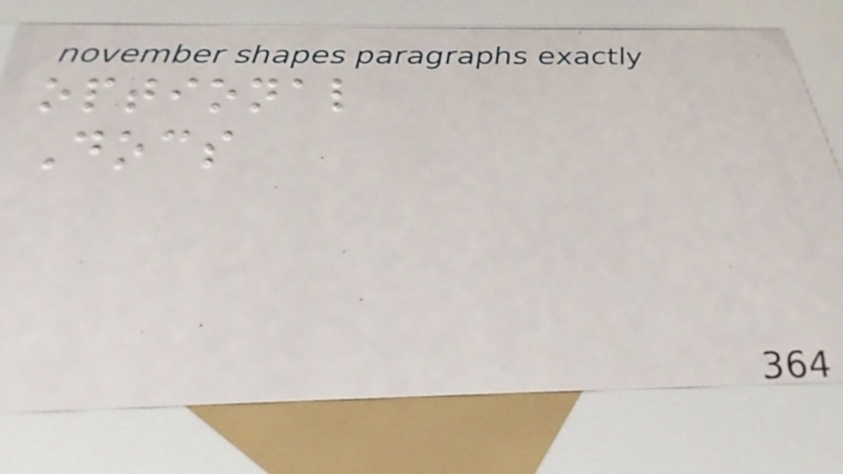optional
Docs
